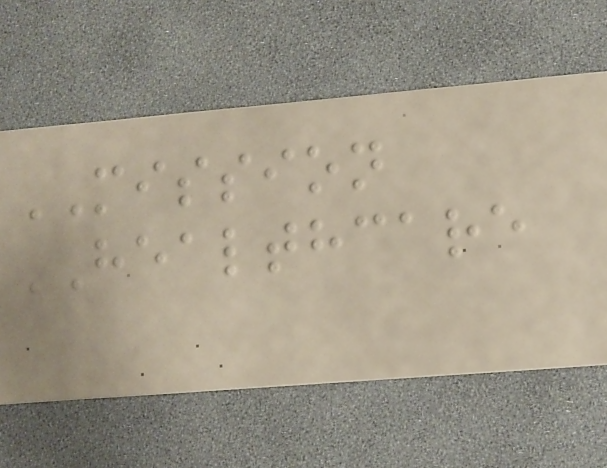MISSION
HEALTHCARE
